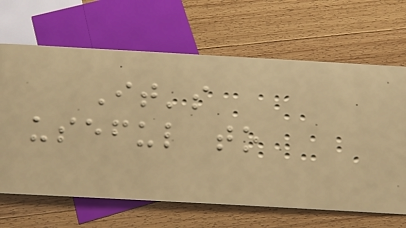It's
useful to
